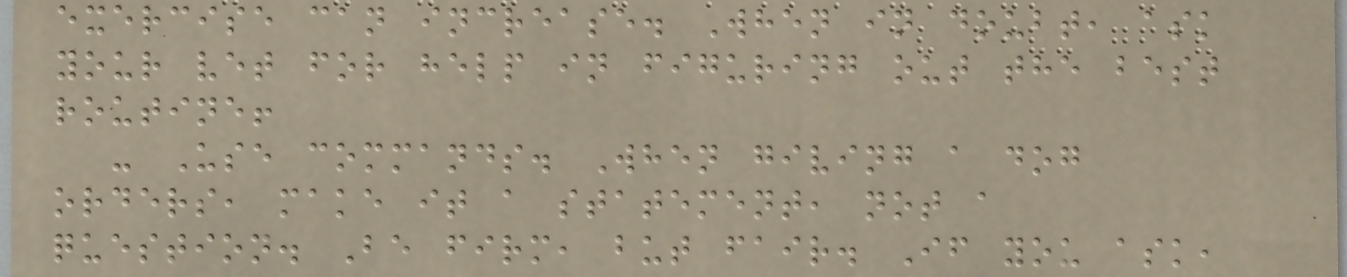exercise can increase. When in doubt, ask
your vet for help in figuring out the best
routine!
- Use commands. When giving a dog
orders, make it a statement, not a
question. Be firm, but fair. If you ask,
